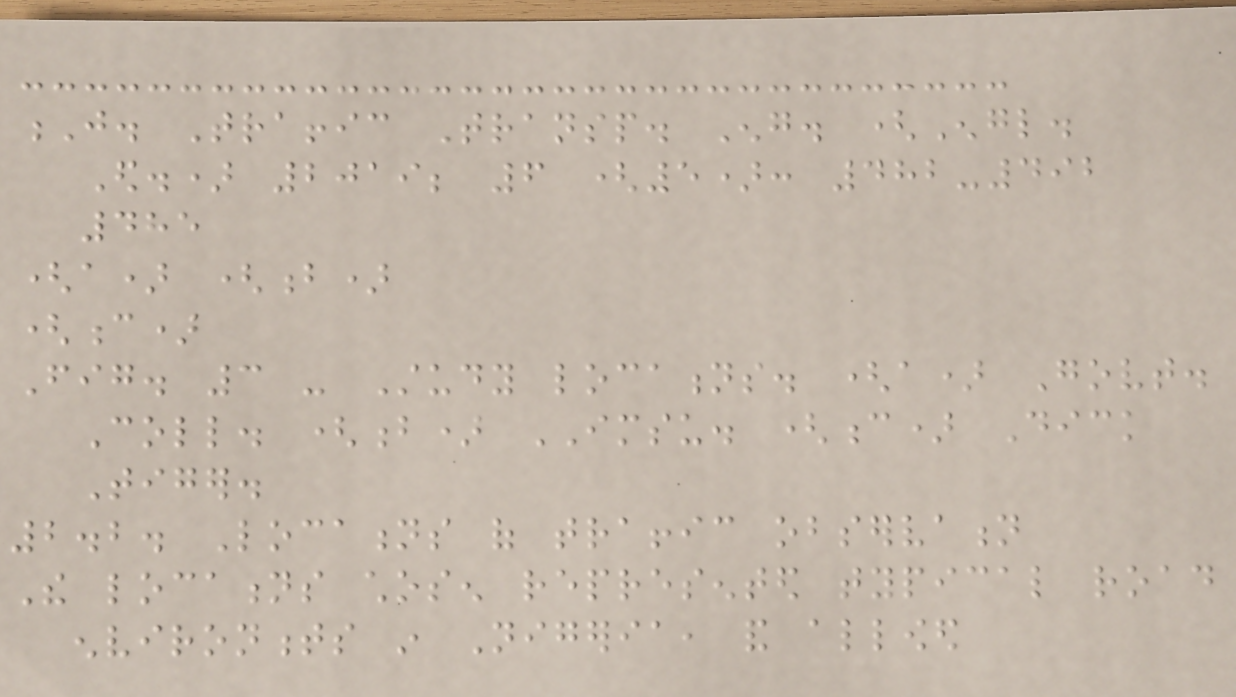J. Traffic Transp. Eng. (Engl.
Ed.) 2019; 6 (5): 482-492
485
(a) (b)
(c)
Fig. 3 - Study locations. (a) Govt.
Coll. (b) IMSU. (c) Dick
Tiger.
2.2. Locations of traffic observation
The locations chosen represented typical road
environments in Nigeria, and allowed
